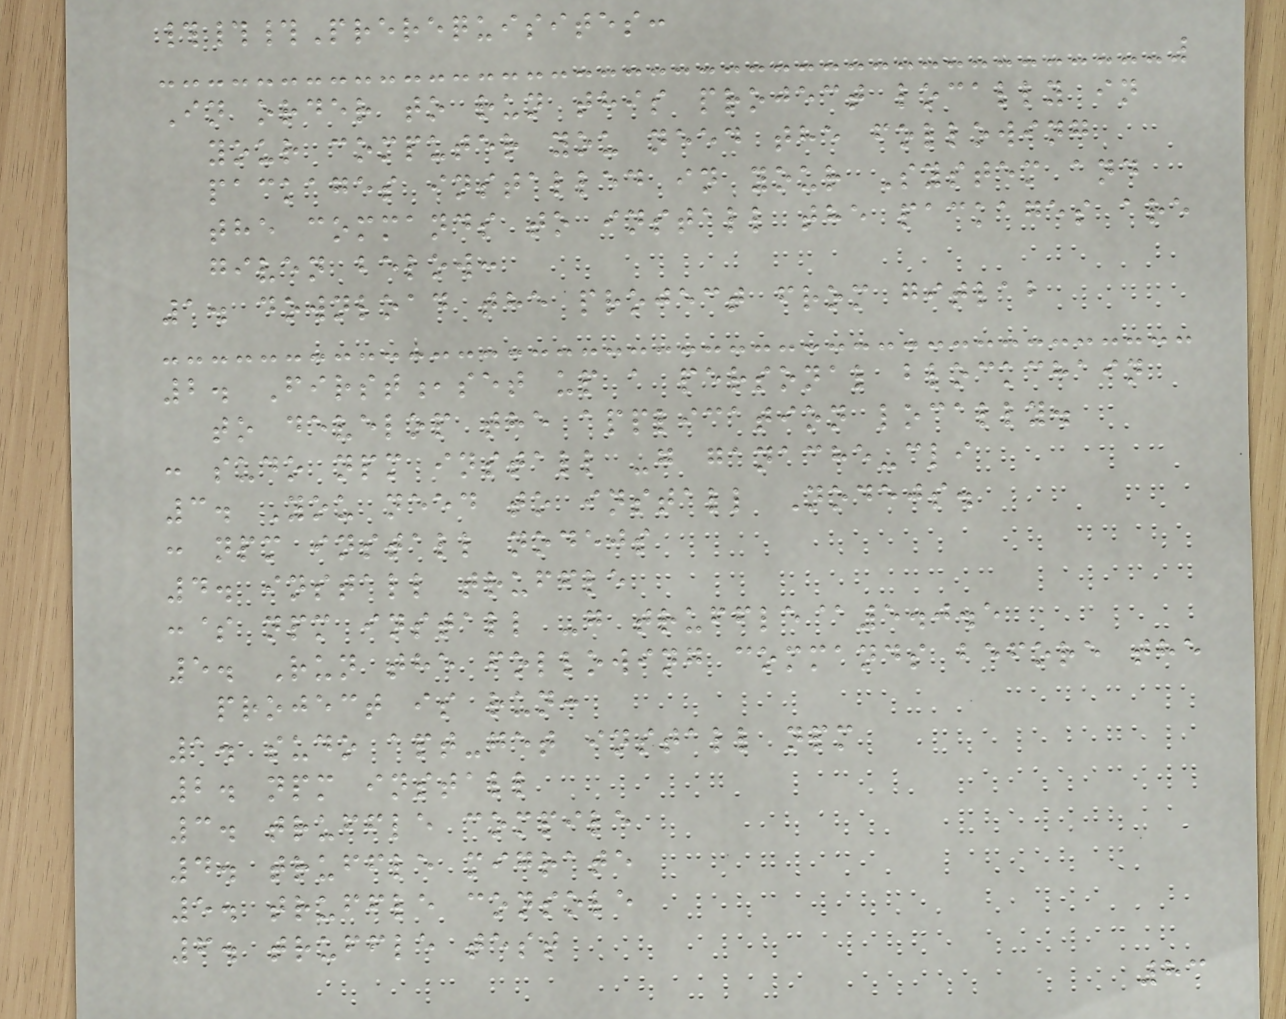###Prerequisites:
In order to run this project locally in
your computer you need the following
packages installed in your System and
the commands to install the packages are
given below:
1. download the project from gitlab
2. First,set up a personal blockchain
to develop the application locally.
: sudo npm install -g ganache-cli
3. You need to install Nodejs.
: npm install nodejs
4. install truffle
:$ npm install -g truffle@5.0.5
5. Run the following commands before the
project is run:
1. sudo apt-get install npm
2. npm install
3. truffle compile
4. truffle migrate
5. truffle console
6. truffle test
83
